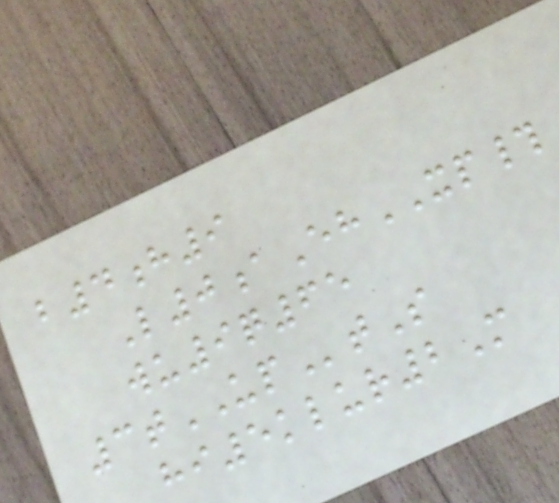b4h9
L0aEhXP#
wu9q65
3tUPtS
hi5klur2M
